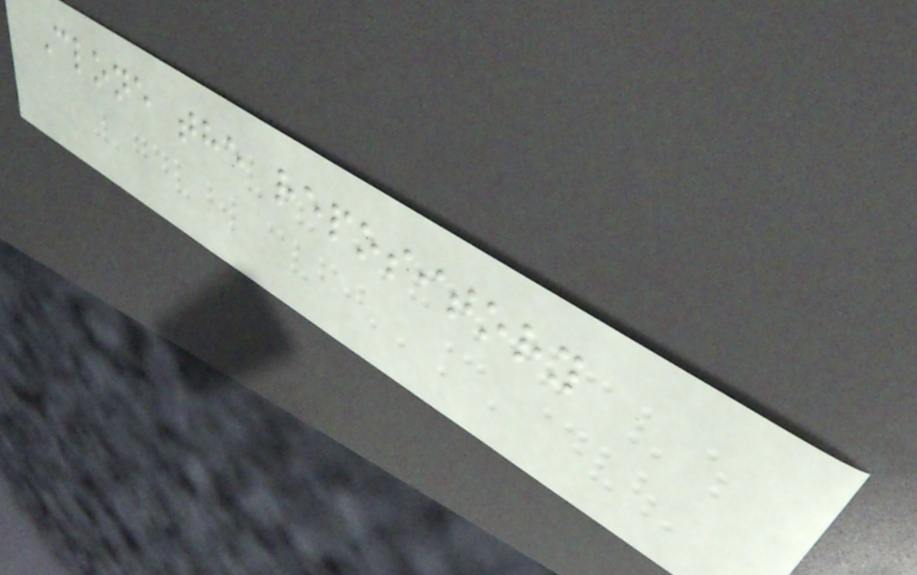Clone the repository
